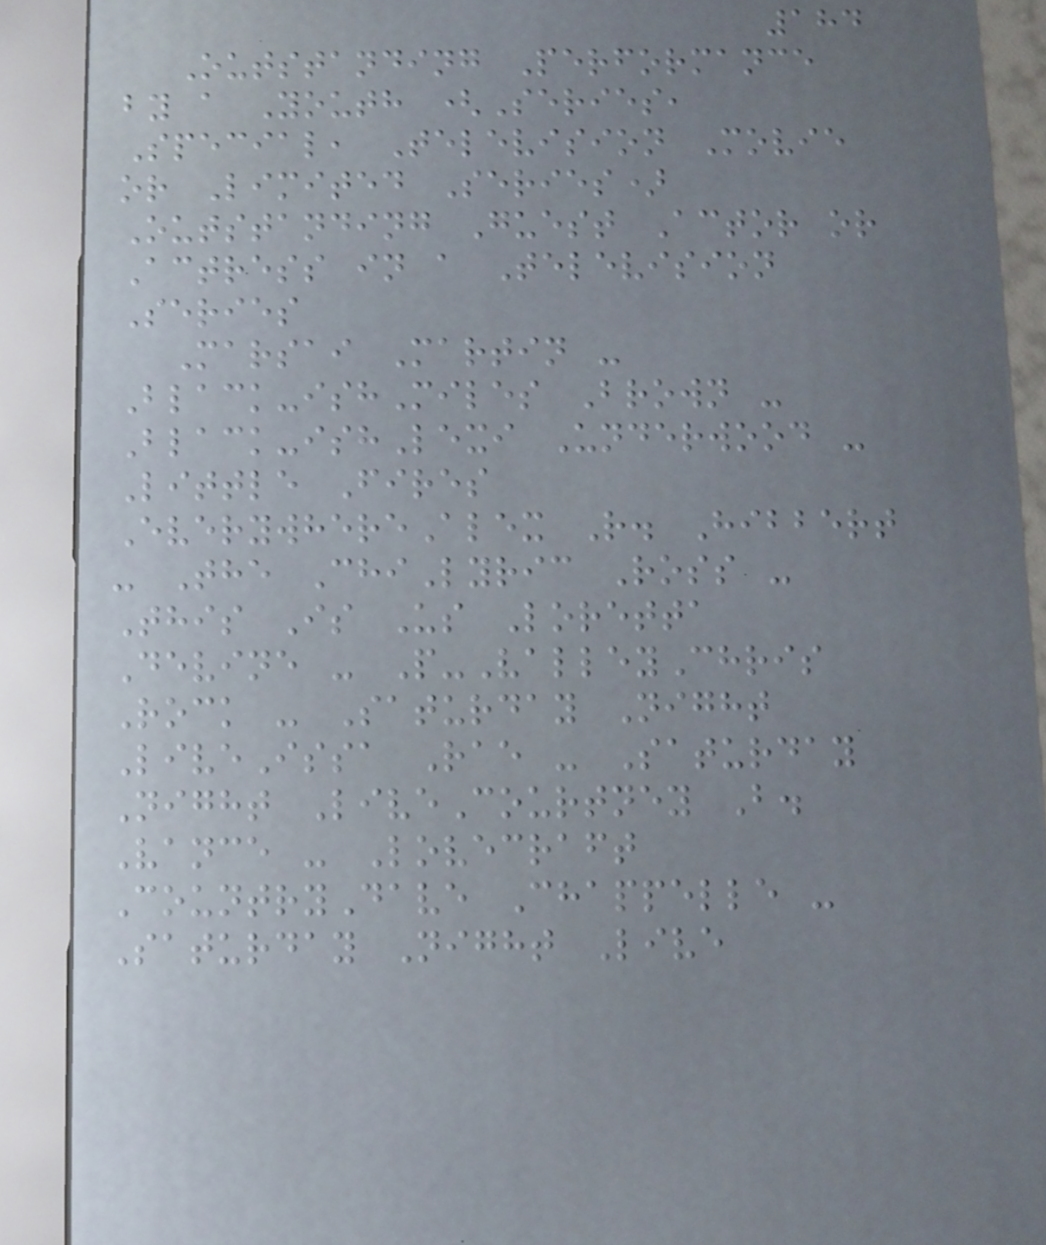184
Outstanding Performance
by a Youth (Series,
Special, Television Movie
or Limited Series)
Outstanding Guest Actor or
Actress in a Television
Series
Marsai Martin -
Black-ishMiles Brown -
Black-ishLexi Underwood -
Little Fires
EverywhereAlex R. Hibbert
- The ChiLyric Ross -
This Is Us Loretta
Devine - P-ValleyChris
Rock - Saturday Night
LiveIssa Rae - Saturday
Night LiveCourtney B.
Vance - Lovecraft
CountryDave Chappelle -
Saturday Night Live
